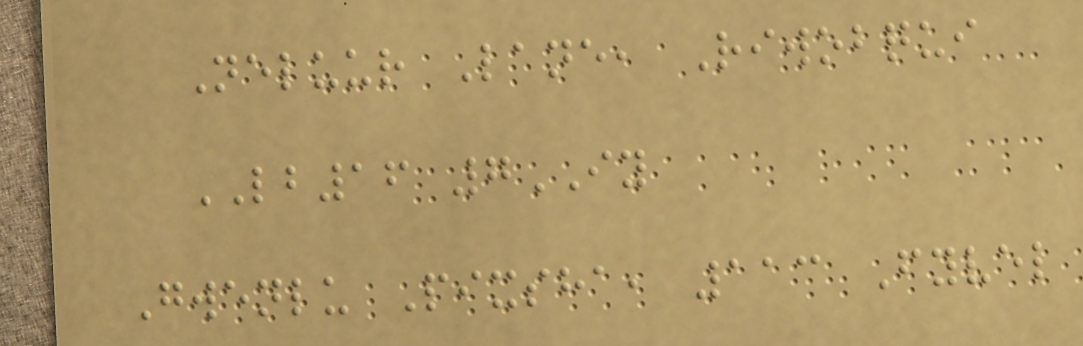Neluur Lane, Riwobqui
LB16 7IY
Gwenlu Pixsha, 113 Fyvel
